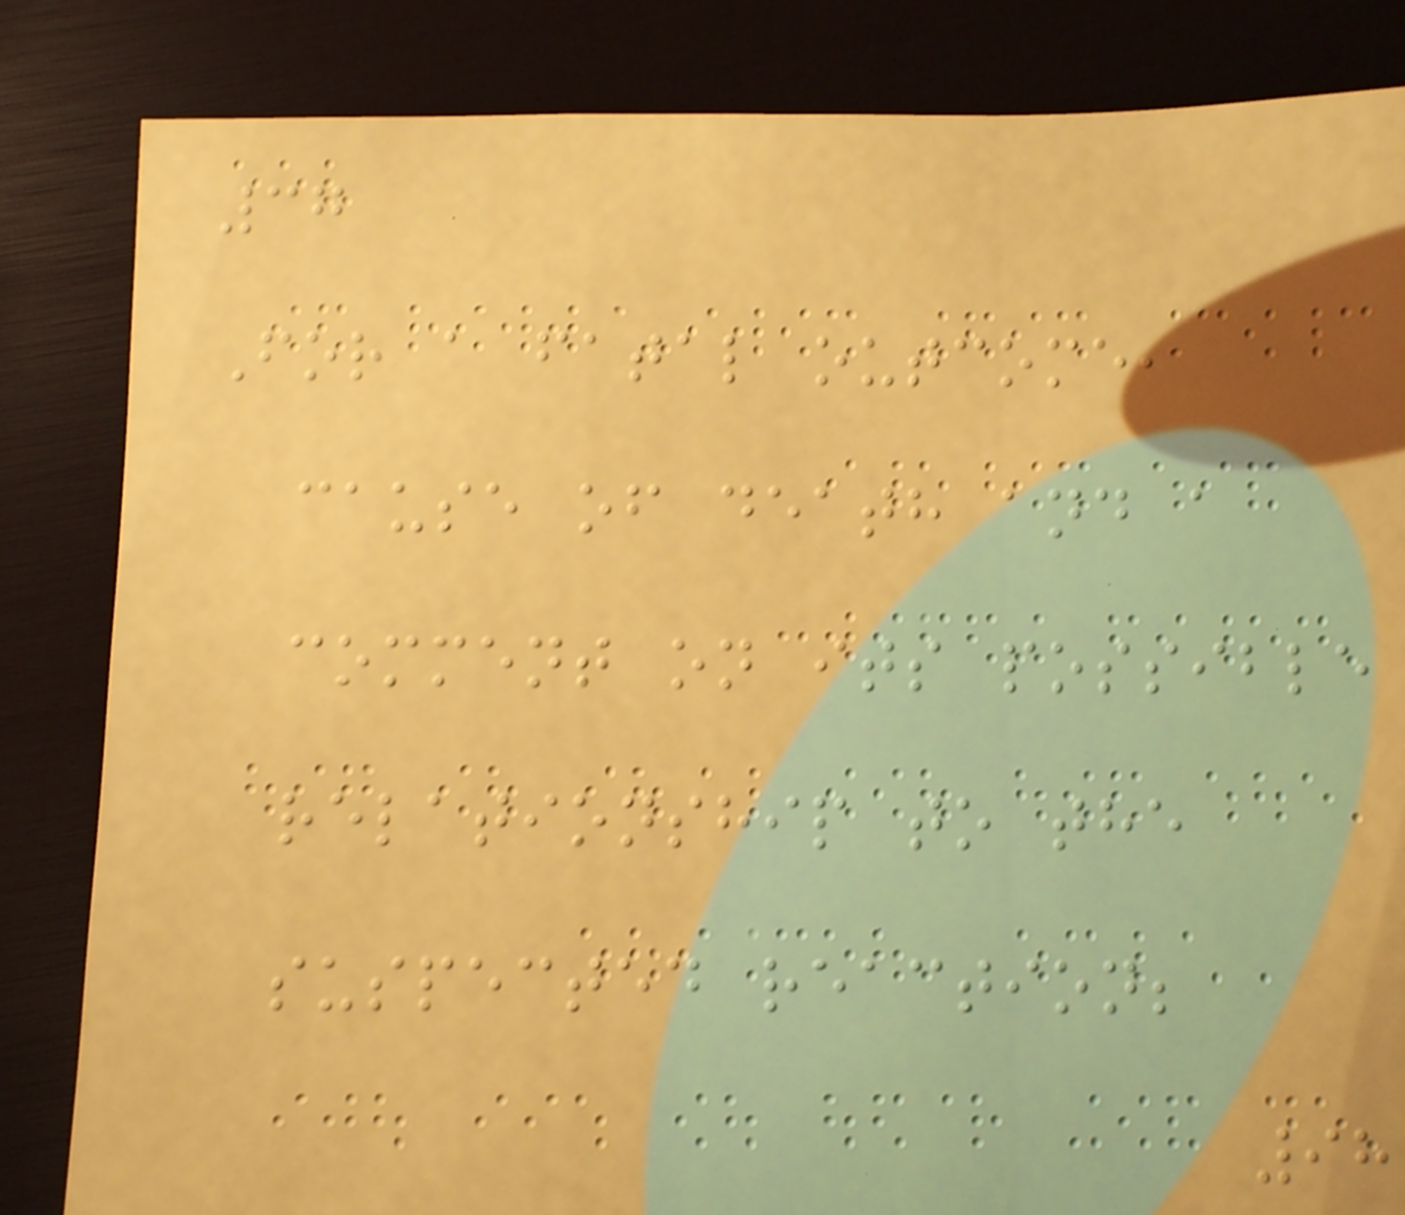37
For a fatal outcome,
cause of death and a
comment on its possible
relationship to the
suspected reaction;
98
